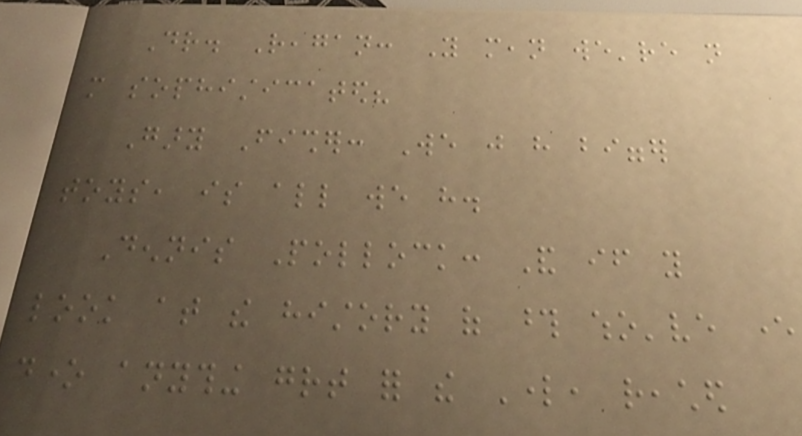Dr. Reagan: You mean we're not
more sophisticated?
Gary Fisher: We just have bigger
toys, is all we have.
Dennis Pollock: And if you
look at the history of those who've ever
done anything great for the Lord, reached
